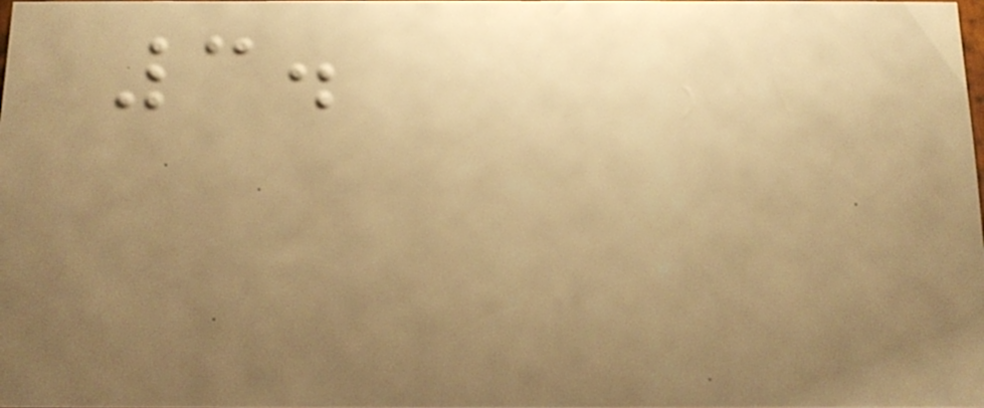3.
